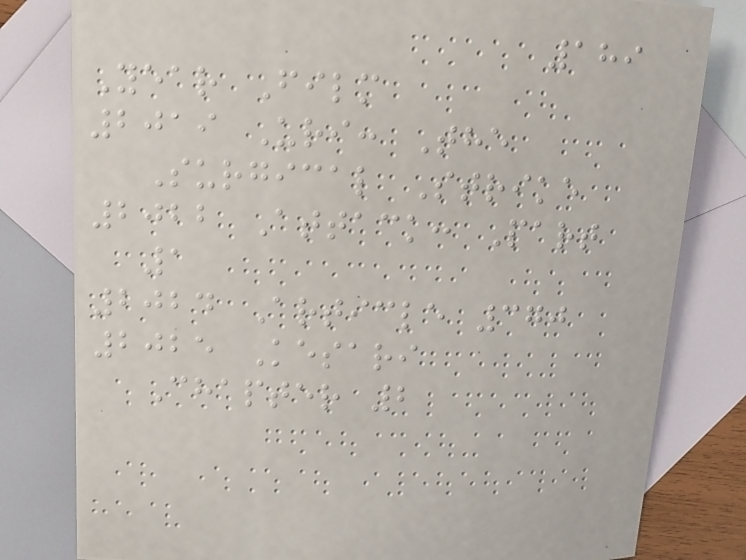189
Year Film
2019 Uri: The
Surgical Strike
2022 Attack: Part
1
2024 Article 370
2025 Kesari
Chapter 2
